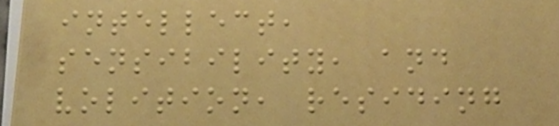intellect,
sensibility, and
volition, residing
